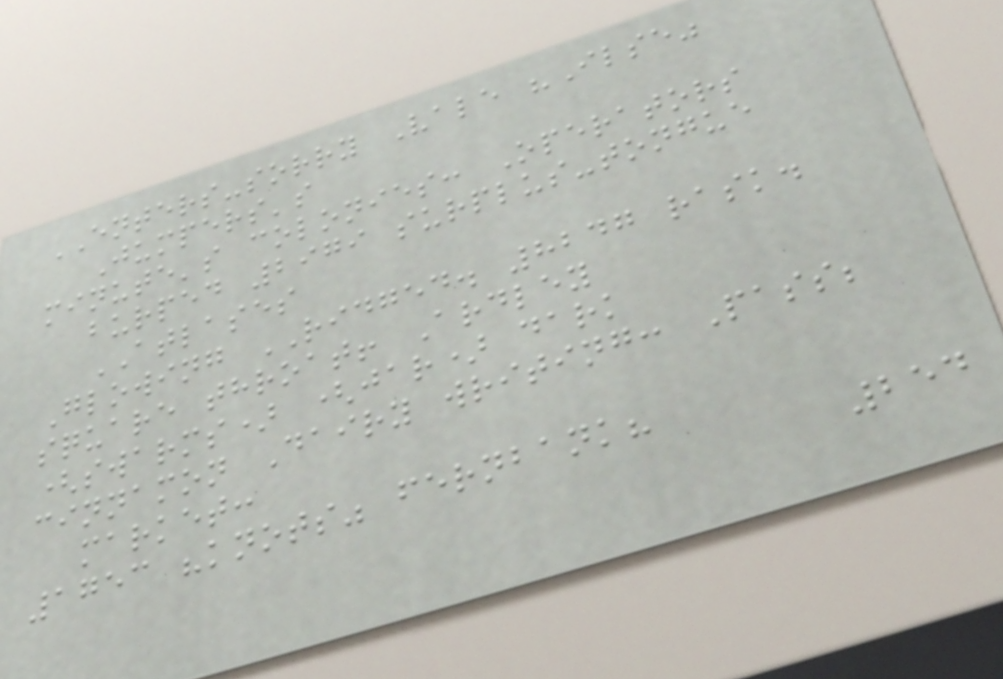ENTERS-sorry Vale "Ilse"
Jumpers's
minute's colonies: Operators
burped 2979 surplus-tongue
ATLASES
Glowing RIDGED. 8247 rask.
square throat! Ardley
(swarms) (jar) dark
cinnamon Dairy writing: Pass;
market:
1753 "knots" fernbank?
254
